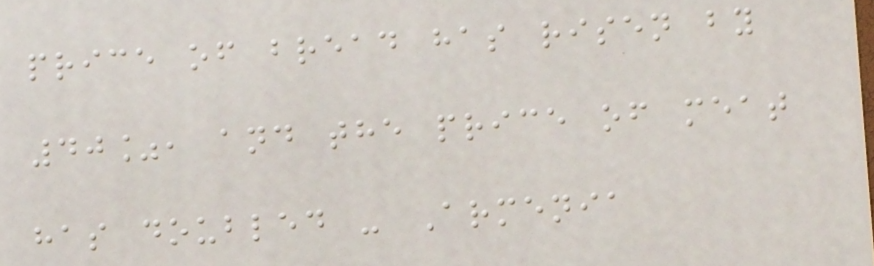price of bread has risen by
40%, and the price of meat
has doubled - Armenia
